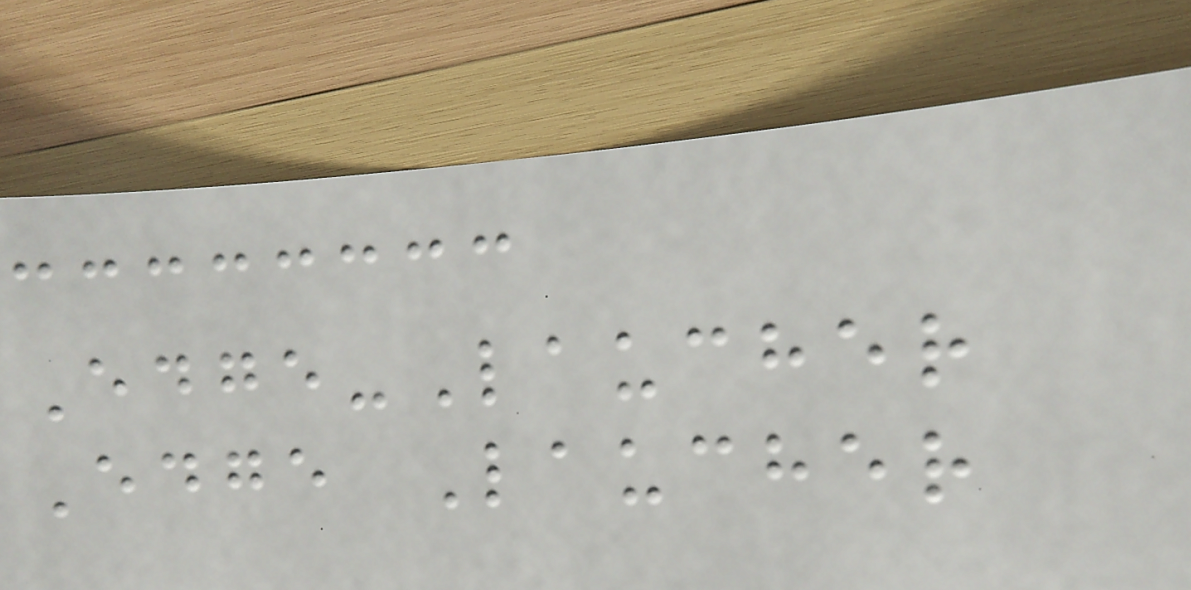Edge-Laucher
Edge Laucher
